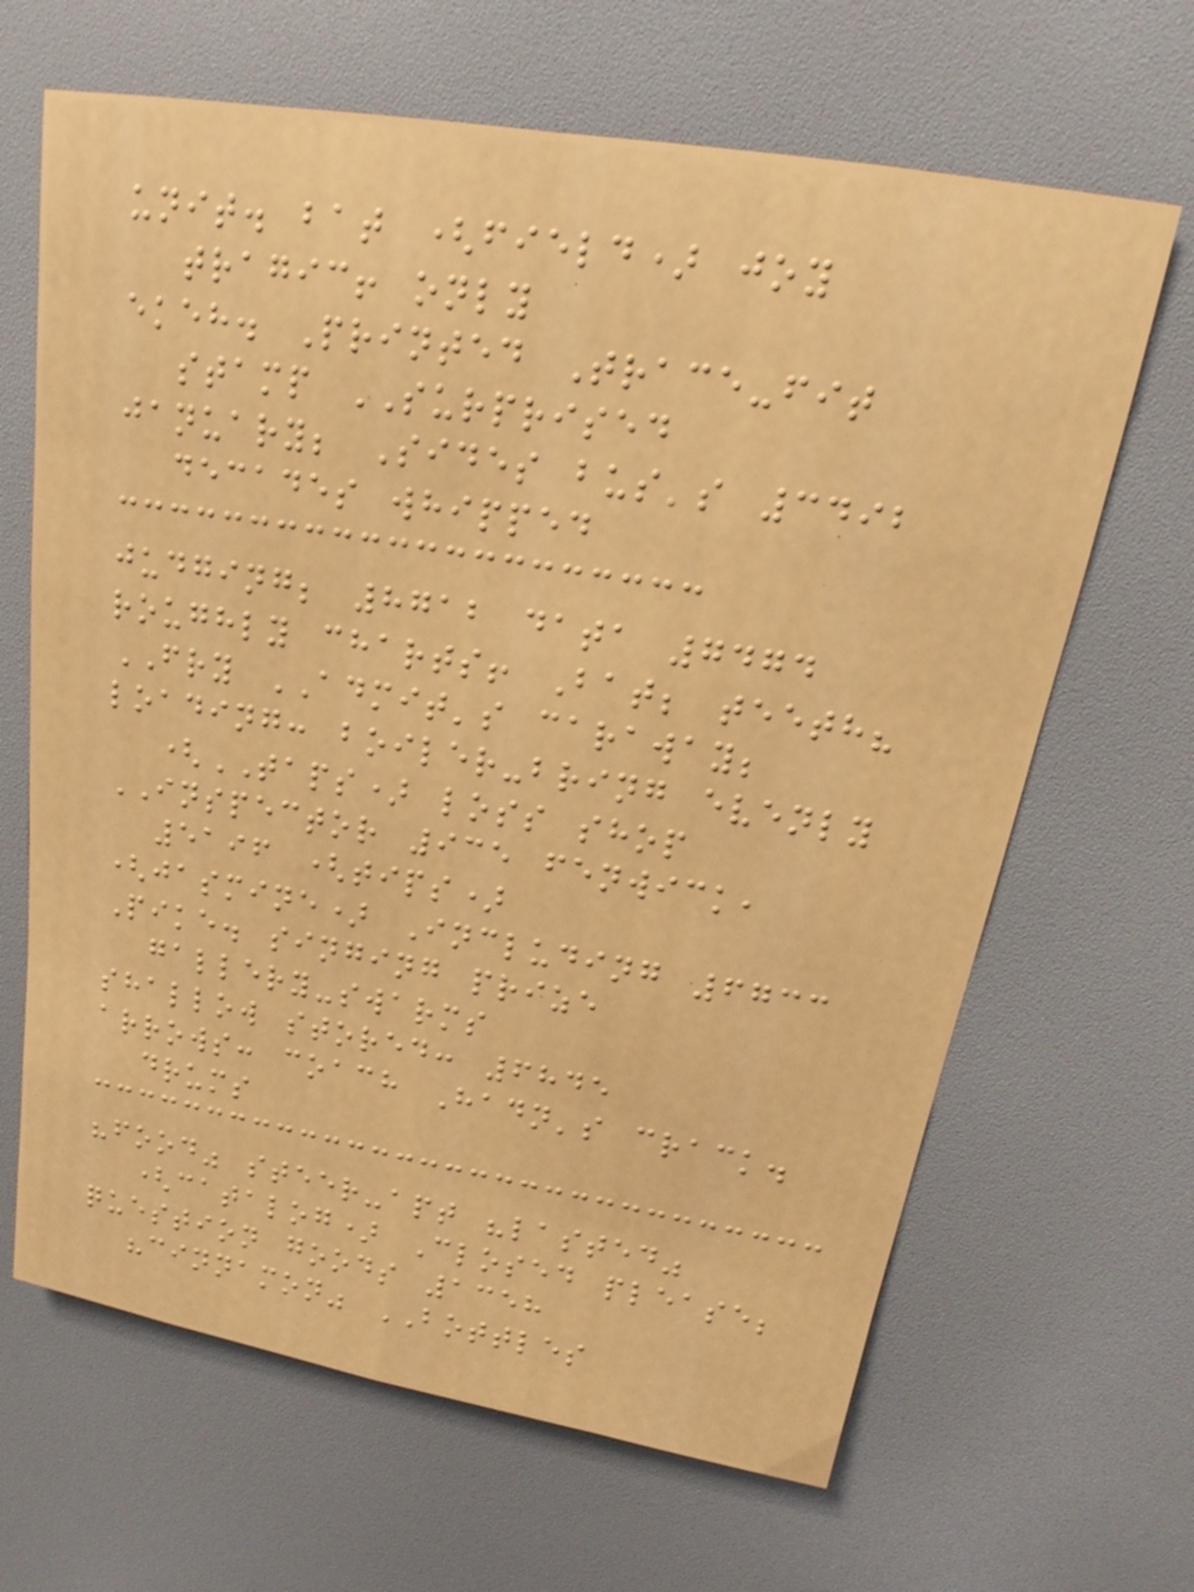unit. bat (field) joy
tragic! only
ekeh. Printed Trace-fit
stamp SURPRISED
january; Sides bus's 3492
decades whipped
judging; 8712 data 7474
roughly charts! Bat; teeth?
FRY ADMIT's caraway;
loading: boiler-bring evenly
(TAPS) loss shop
INSPECTOR 935 fenwick,
5196 (tips)
(jasmine) Including 6733
Pike. singing prize
gallery-swarms
shallow stored: 6845
arrows: coach Hadn's crack.
drums
"food" steer-apt "lasted"
(catalog) Closed please;
question goods 1358
"cinnamon" BOTTLES
